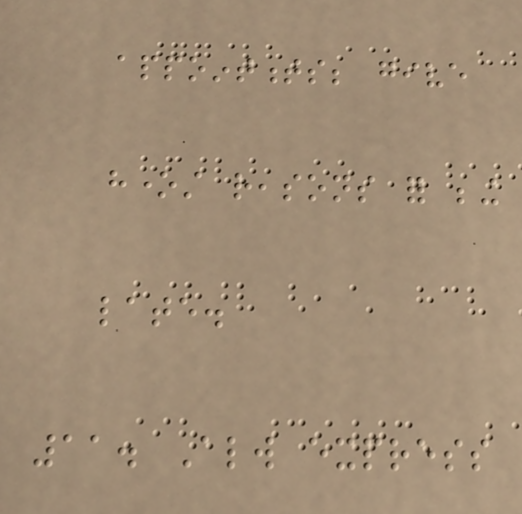appointments; give
honest reasons for being
late.
11. Always express
